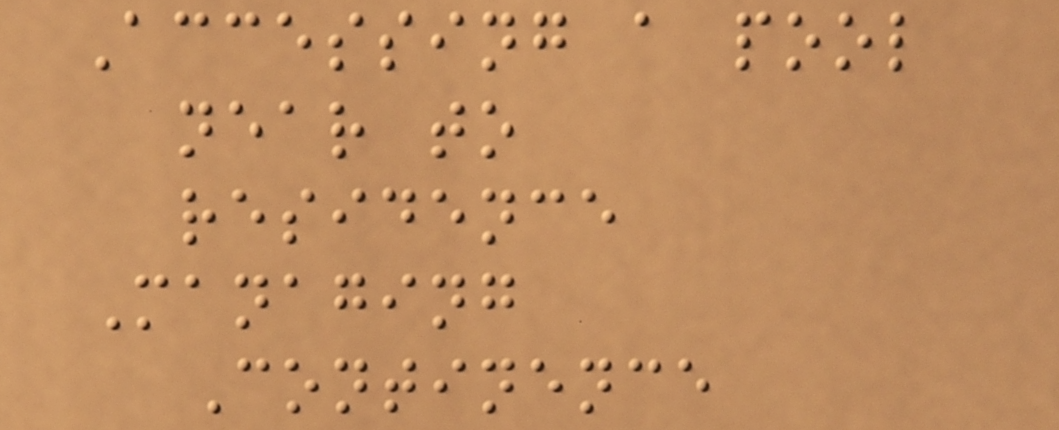Accessing a pool
near to
residence
Managing
Continence
